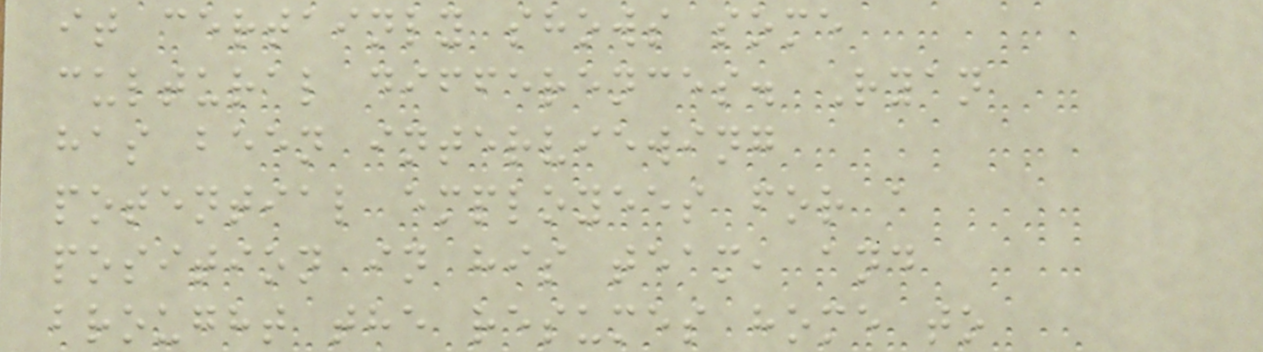it certainly shows some
cultural differences. Ryan
has been interviewing
potential employees for a
position in his team, and
brought the resumes home to
